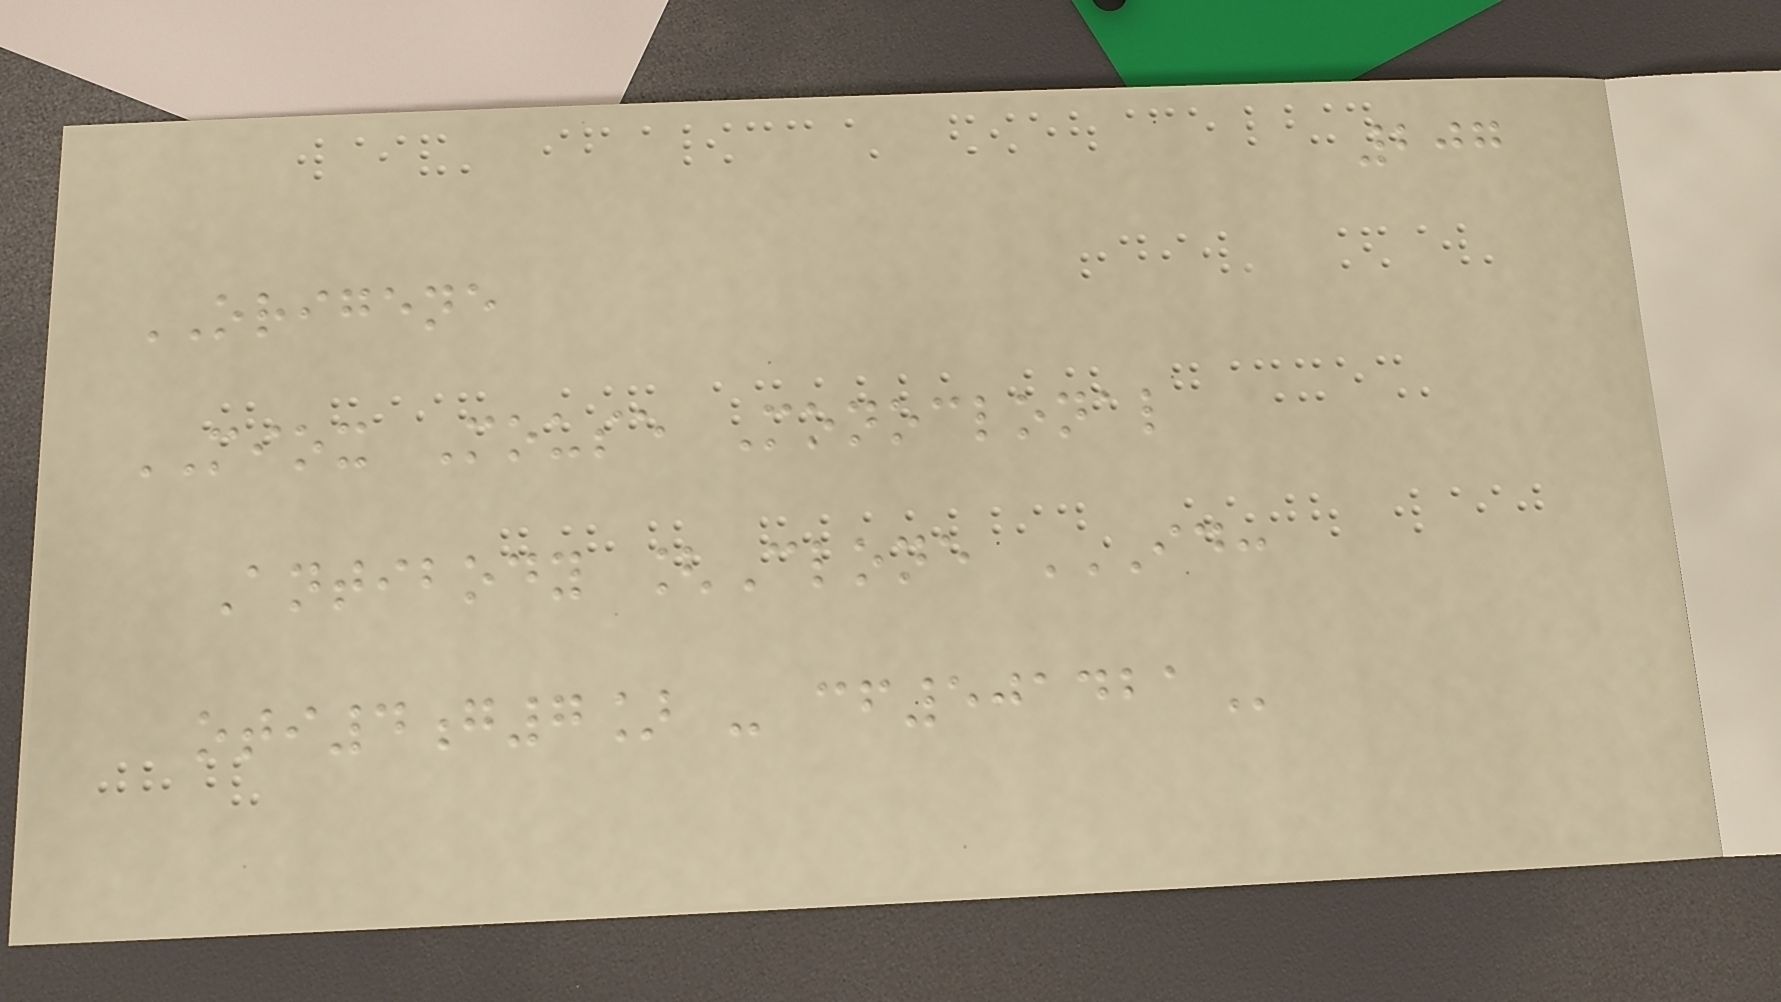207
ORIGENE
MIOX Mouse Monoclonal
Antibody [Clone ID:
OTI4G7] - CF501421
